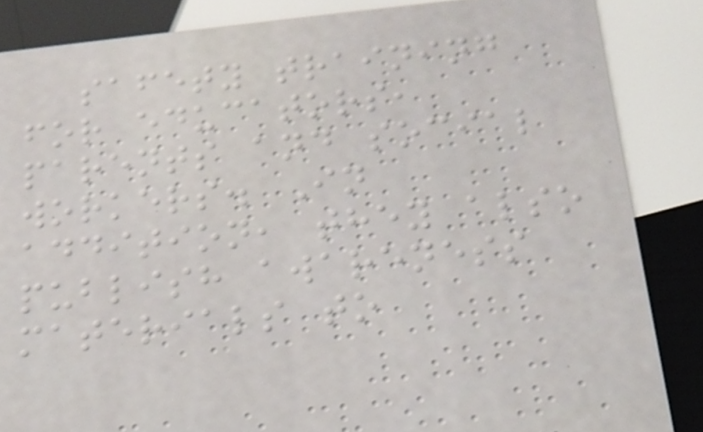safety training
for educators,
parents and social
workers. In
addition, they also
publish awareness
materials to
